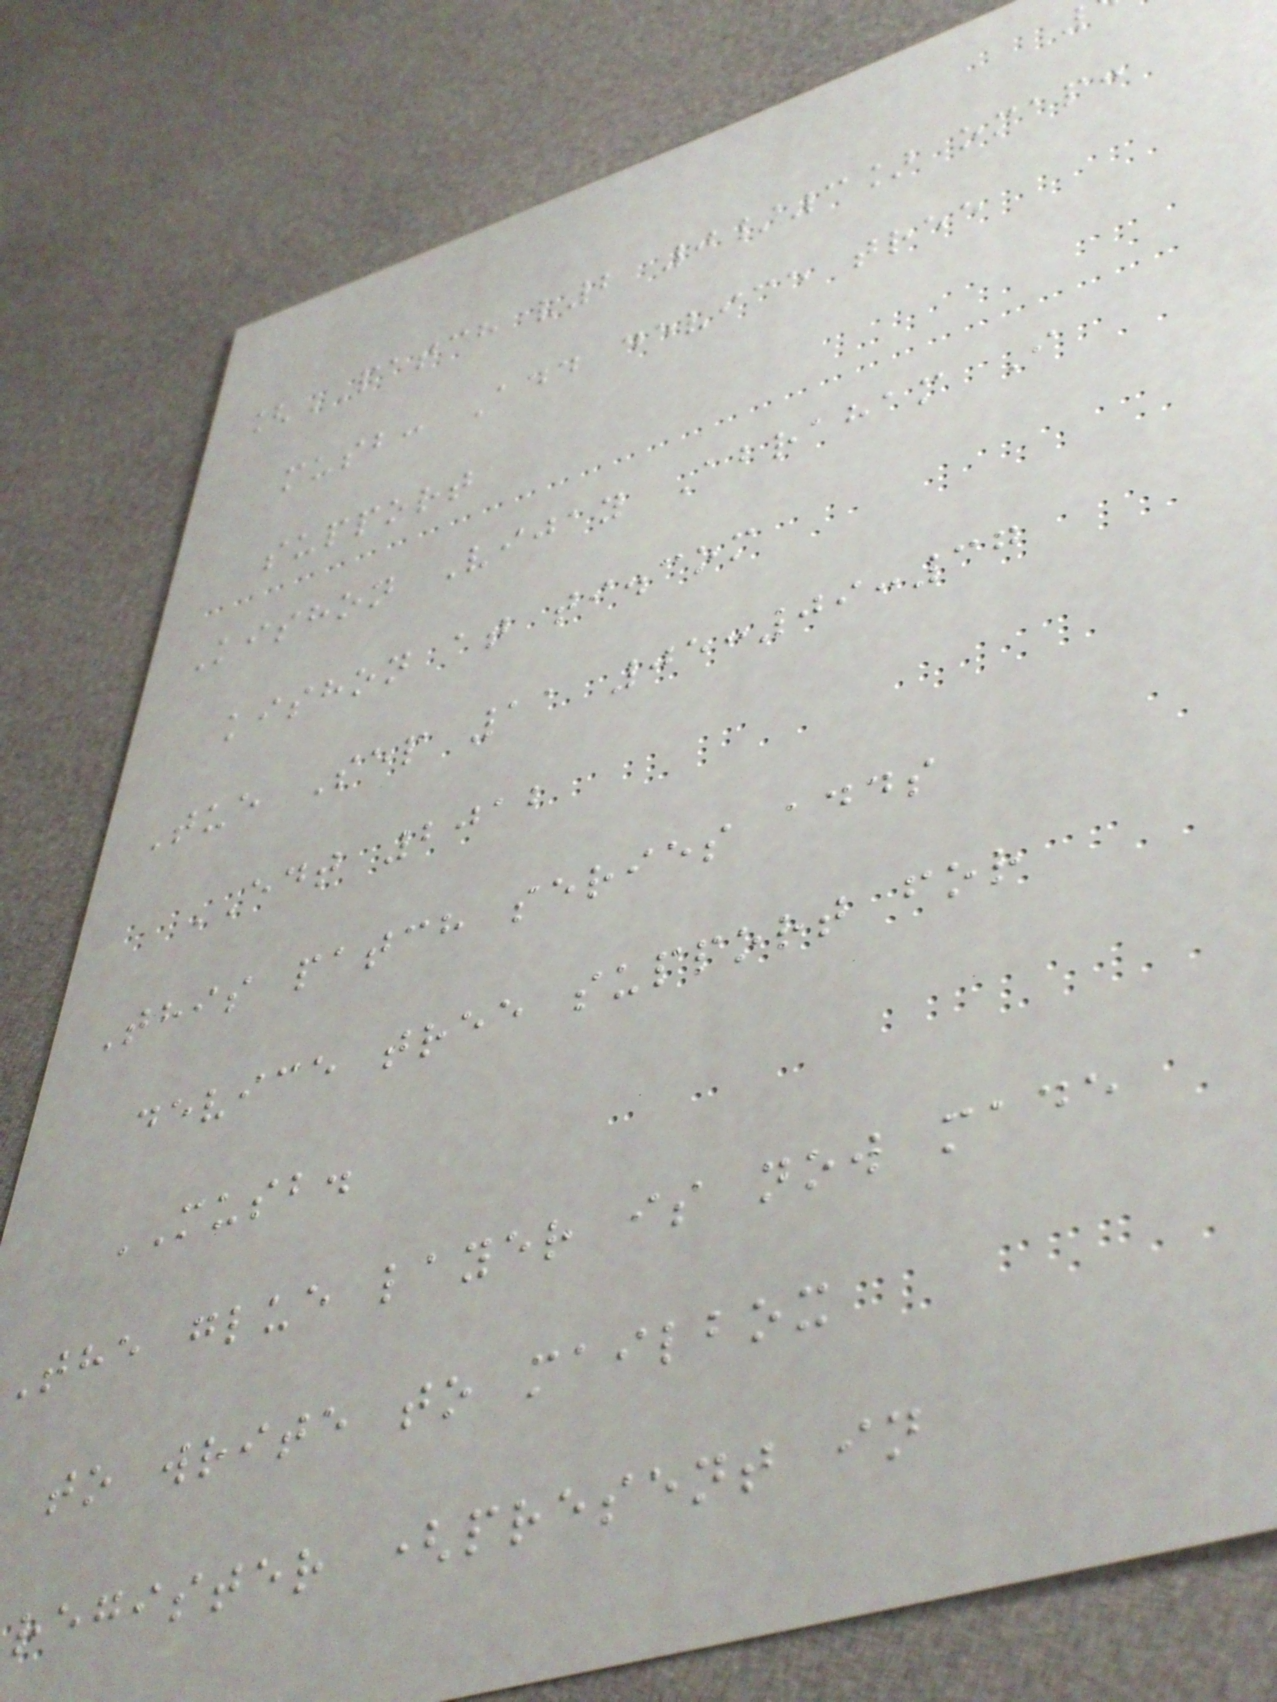[PATCH v2 0/3] omap:
musb: Add device tree
support
Kishon Vijay Abraham I
kishon at ti.com
Tue Sep 11 05:09:37
EDT 2012
This patch series adds
device tree support for
MUSB.
The glue layer is now made
to write to mailbox
register (present in
